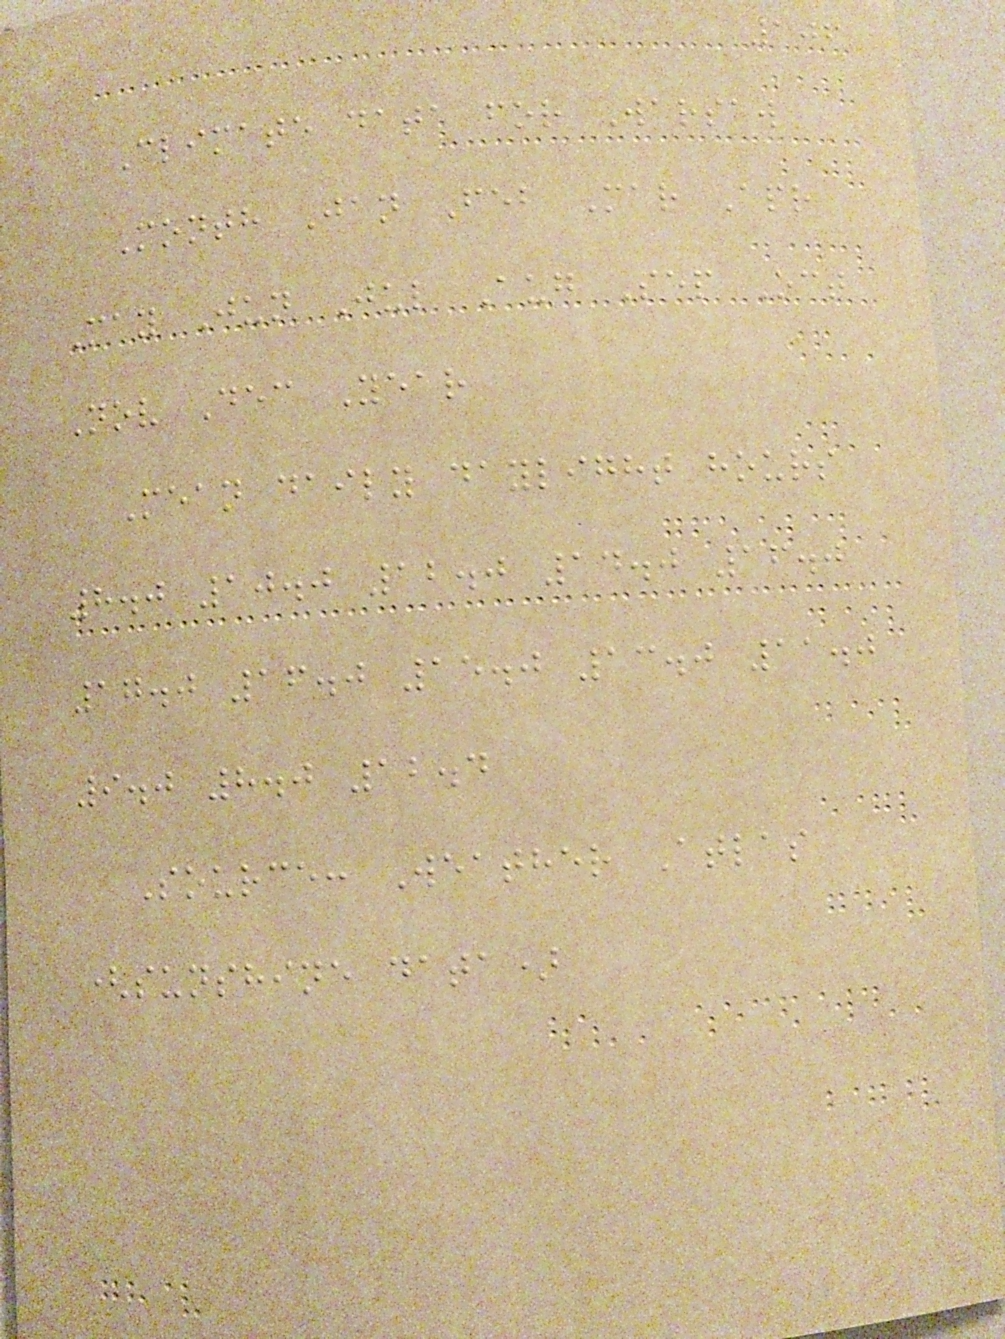106
Climate data for Warsaw
Month Jan Feb Mar Apr
May Jun Jul Aug Sep Oct
Nov Dec Year
Mean daily daylight hours
8.0 10.0 12.0 14.0 16.0
17.0 16.0 15.0 13.0 11.0
9.0 8.0 12.4
Source: Weather Atlas
(sunshine data)
